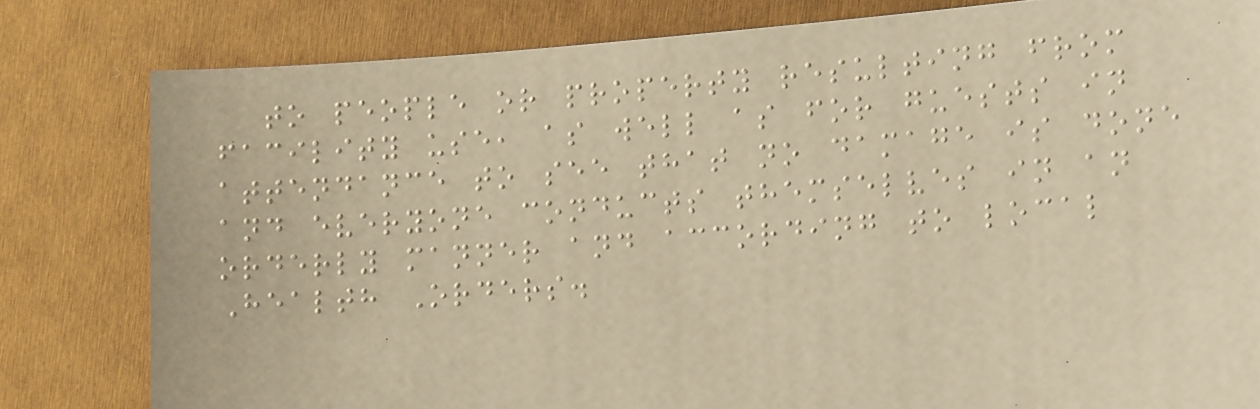to people or property resulting from
facility use, as well as for guests in
attendance to see that no damage is done
and everyone conducts themselves in an
orderly manner and according to local
Health Orders.
